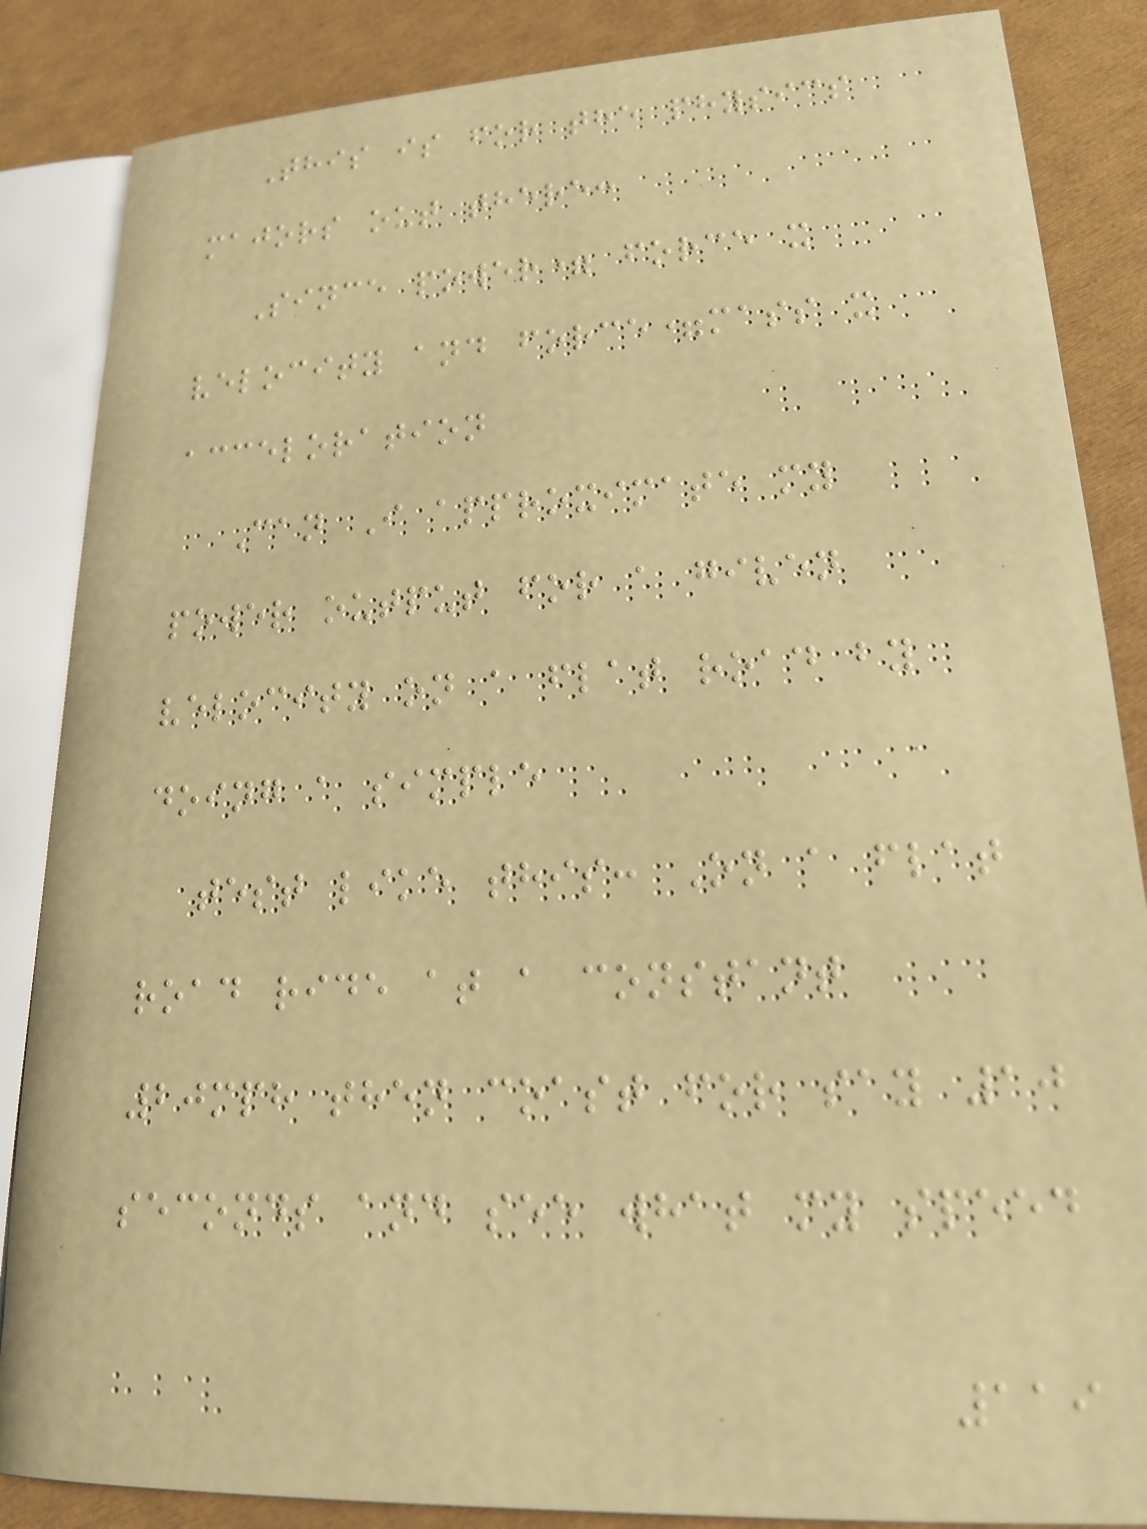This is for the physics
majors out there:
Since power= force x
velocity and force=mass x
acceloration
Can I approximate my
power output for a given
velocity on a flat road by
doing a simple
test like this: On a flat
road ride at a constant
20mph then coast for say 10
seconds and see what my speed
119
